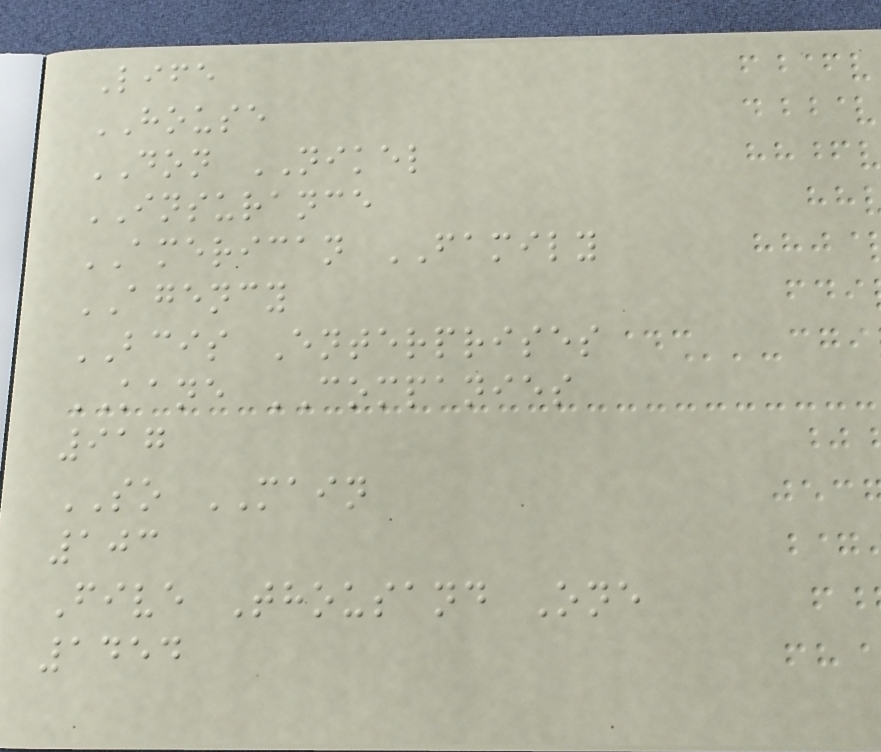Life
HOUSE
DON NIKEL
INSURANCE
AMERICAN FAMILY
AGENCY
BCIS Enterprises
KANE COMPANIES
917
SO MAIN
103
Five Thousand One
1454
